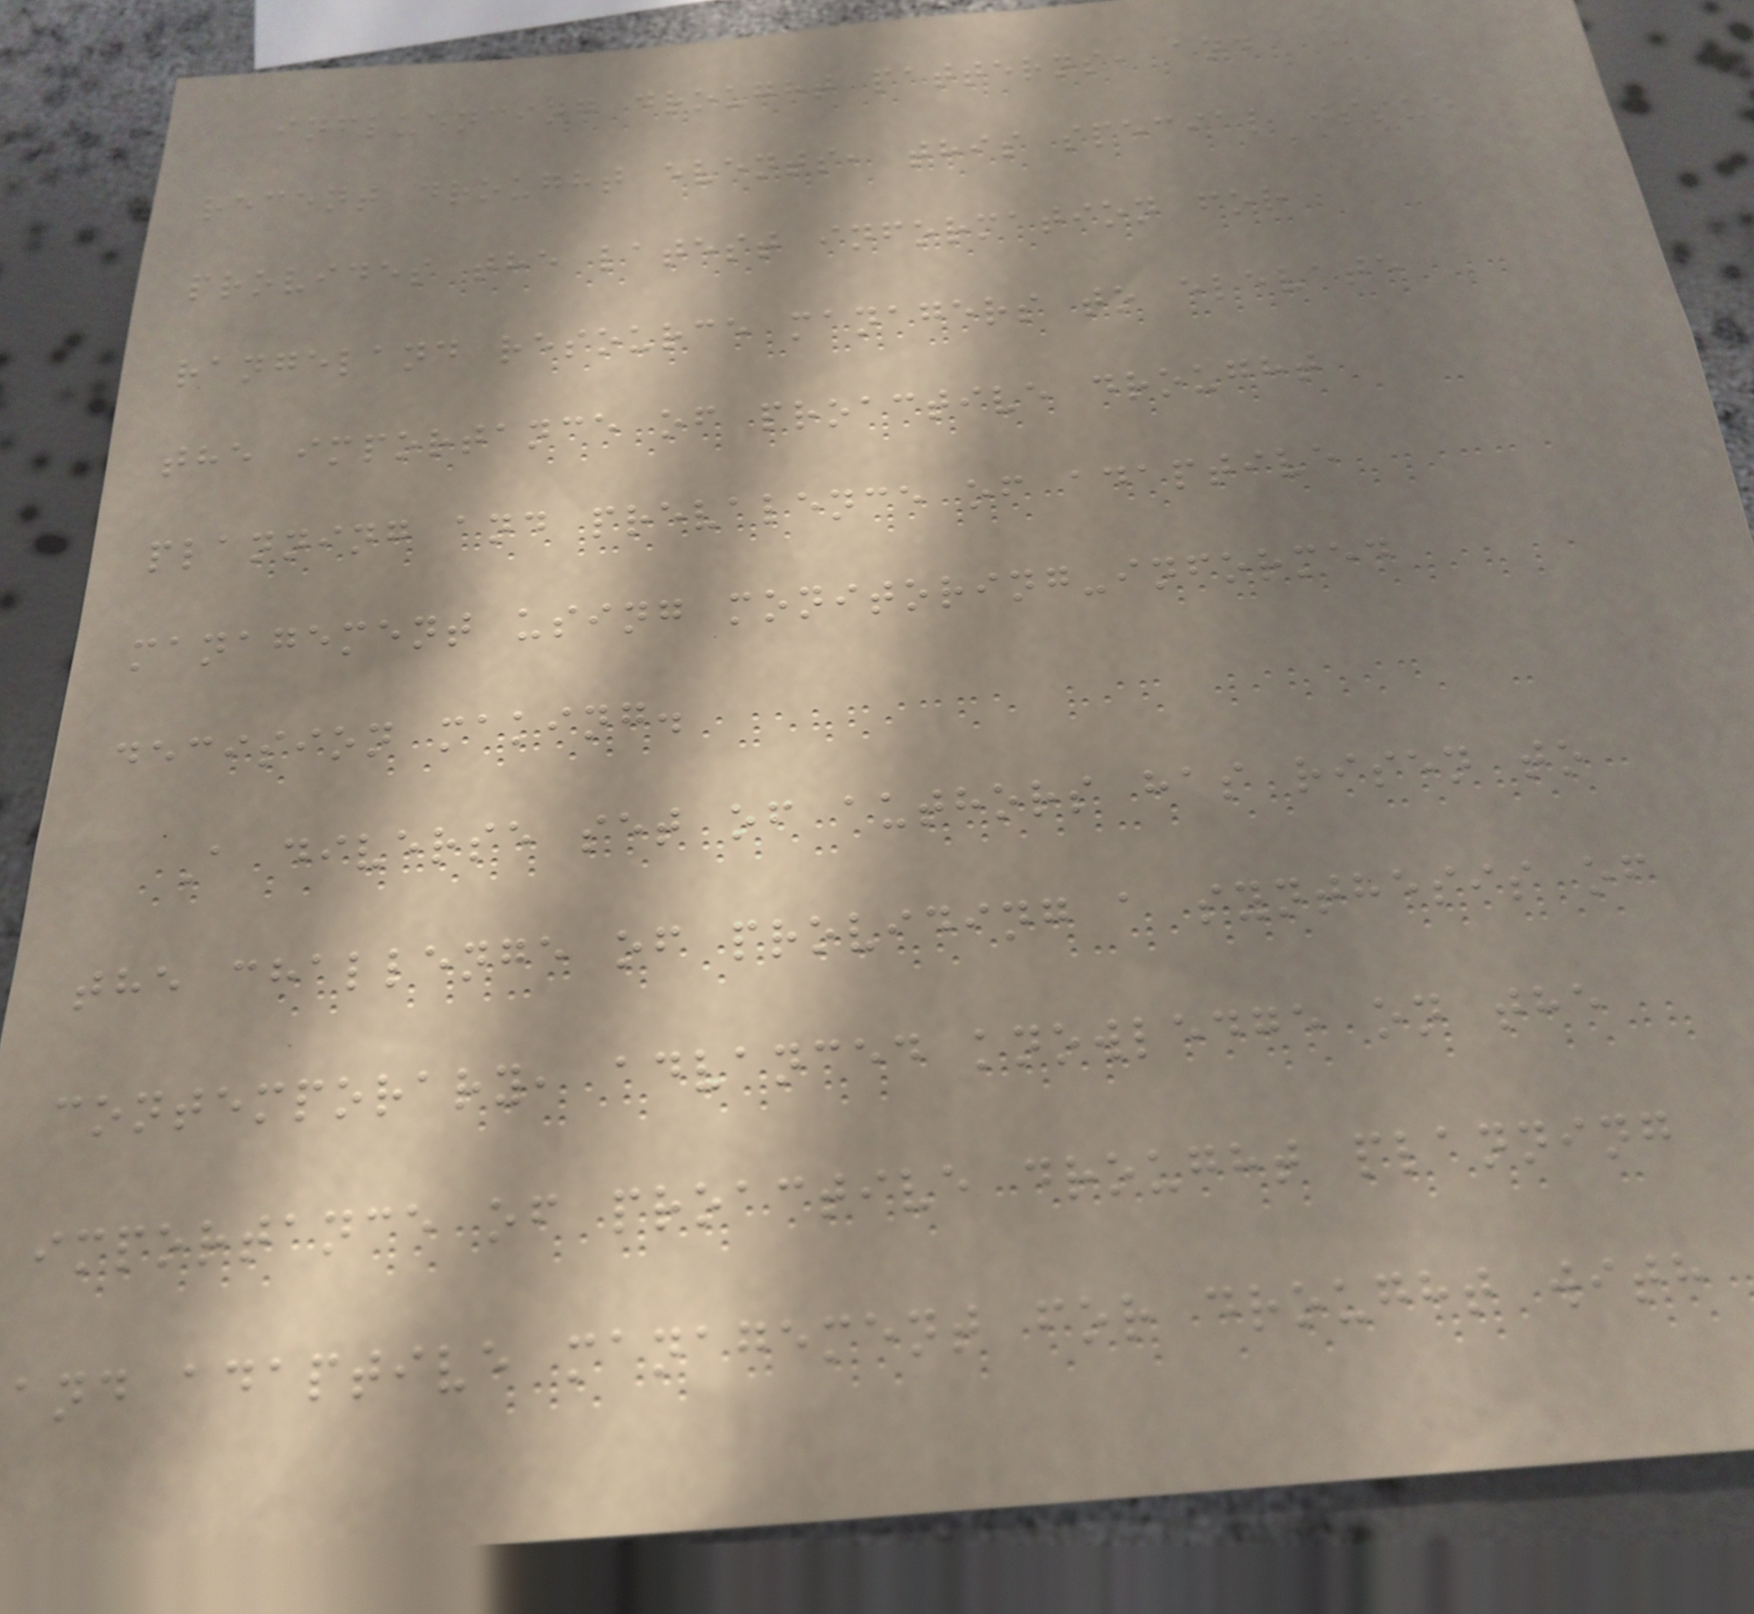influencing drought patterns, and
recent drought events, this special issue
provides the latest information for
rangeland resource managers to elevate
the importance of proactive drought
planning and prevalence of adaptive
management using monitoring-informed
decision making.
A diverse set of authors has risen to
the challenge of providing a synthesis of
contemporary, advanced knowledge on the
importance of proactive drought planning
and adaptive management for drought with
